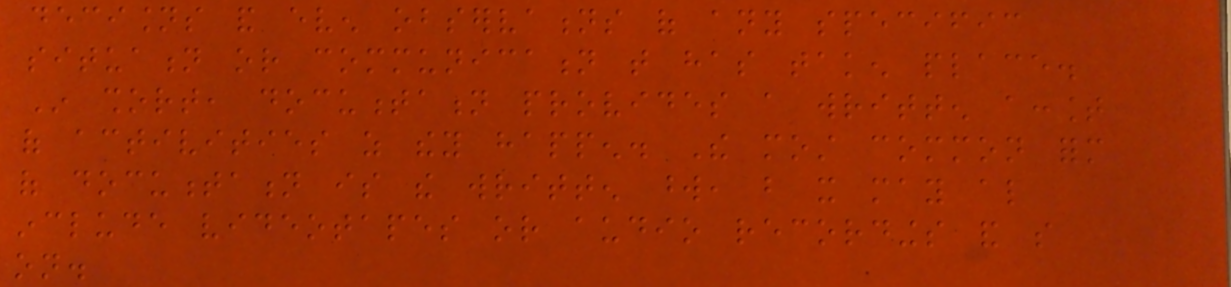decisions and even observations of any specific
situation or communication that has taken place.
In short, documentation provides a written account
of activities as they happen. The most common form
of documentation is the written word, but it may also
include videotapes or audio recordings and so
on.
